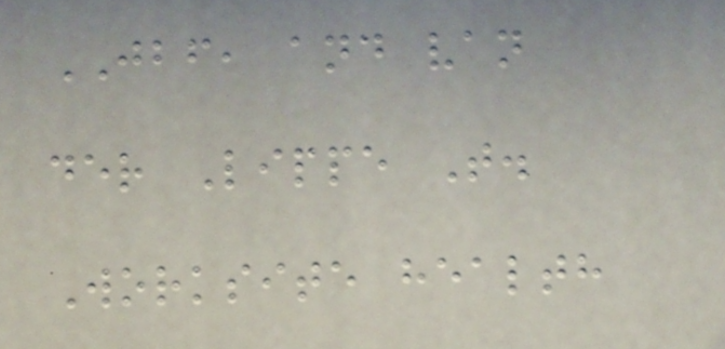JBF, and van
der Lippe T.
Worksite health
